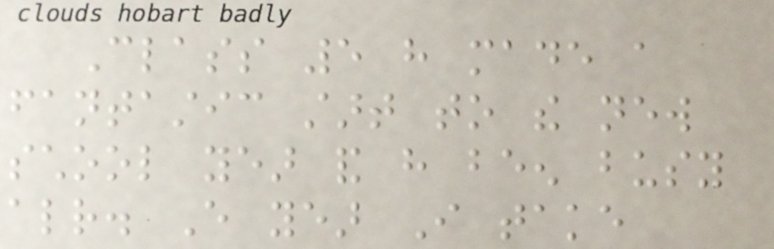Class 5 have made a
fantastic start to the new
school year and have been busy
already. Every year I take
